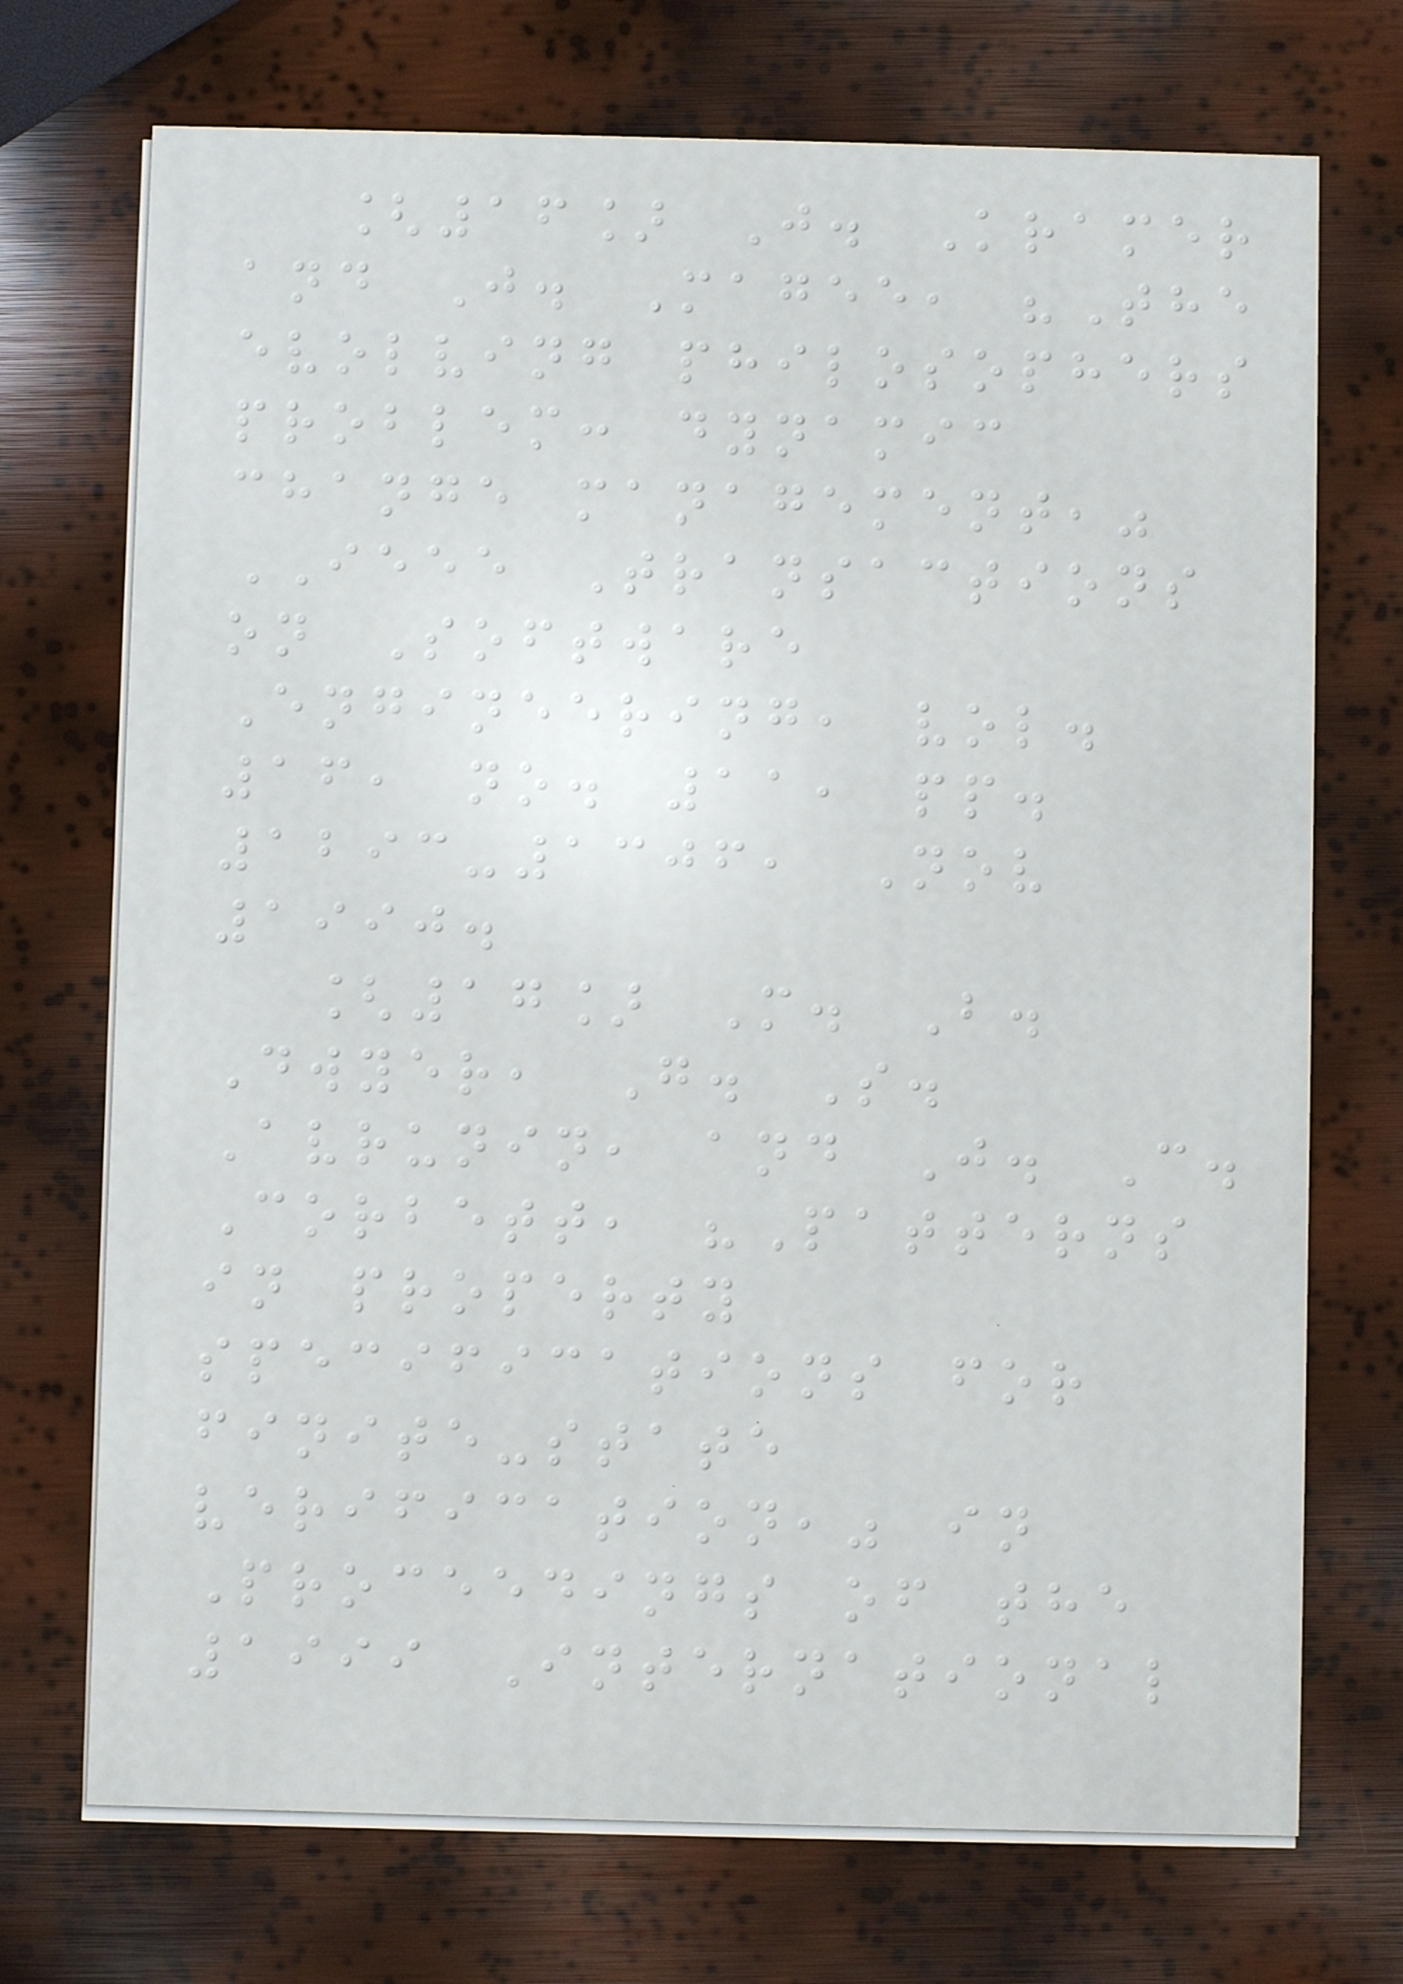[16] J. Kramer
and J. Magee, "The
evolving philosophers
problem: dynamic
change management,"
IEEE Transactions
on Software
Engineering, vol.
16, no. 11, pp.
1293-1306, Nov
1990.
[17] M. B.
Dwyer, G. S.
Avrunin, and J. C.
Corbett, "Patterns
in property
specifications for
finite-state
verification," in
Proceedings of the
1999 International
